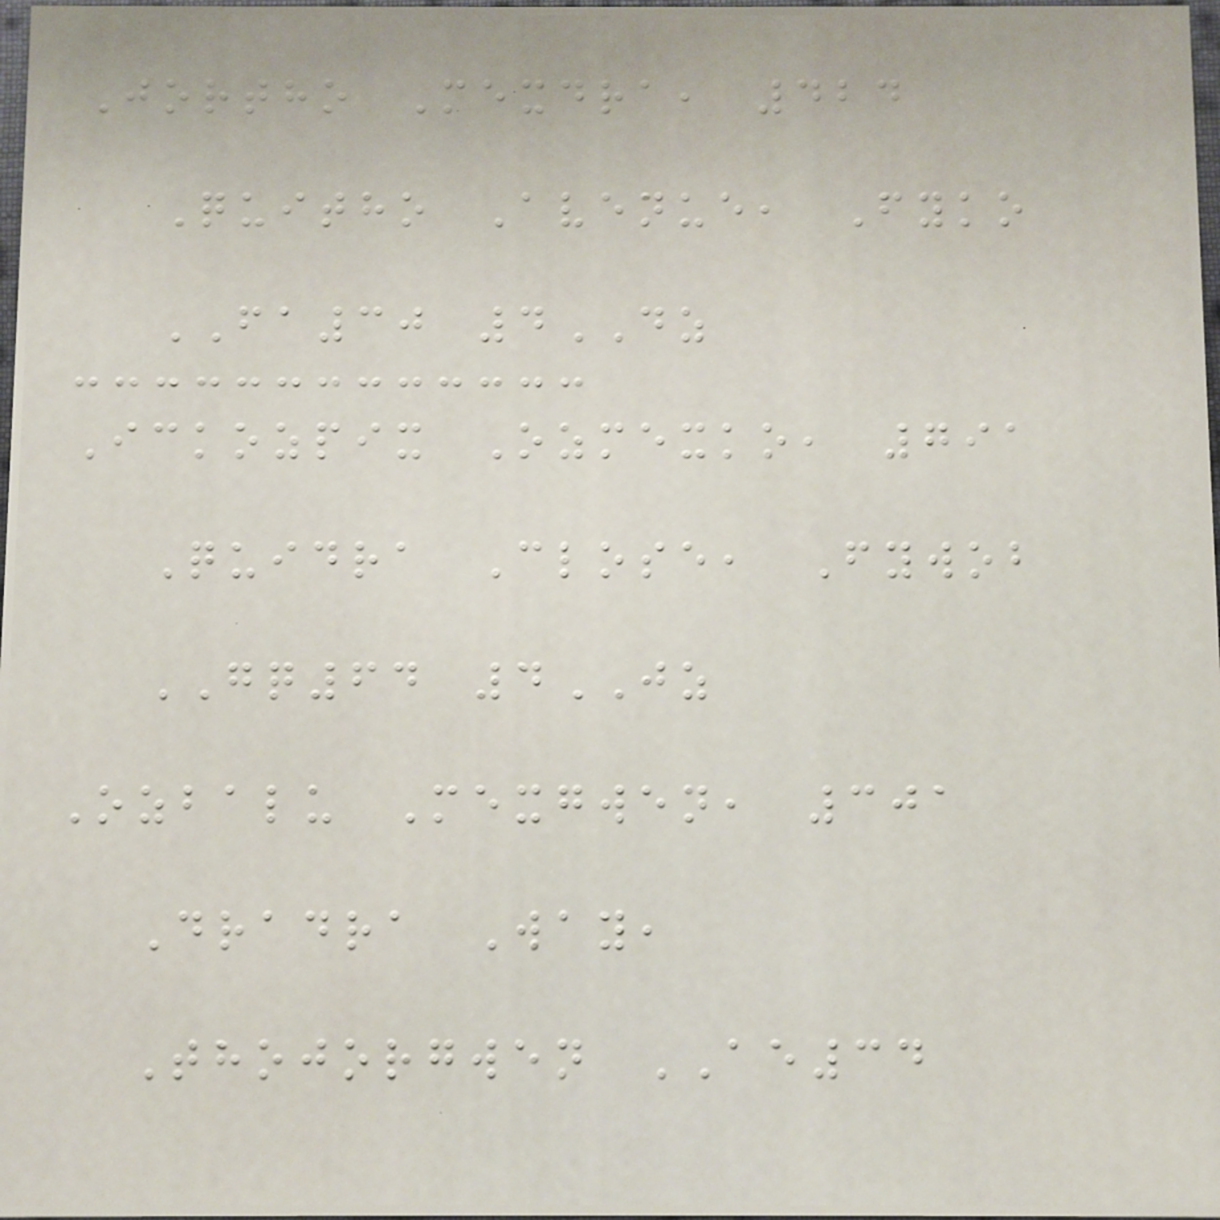Jortho Mexdra, 424
Quitho Avenue, Fyko
FA30 4DZ
Ickozpix Ozmexko, 791
Quidra Close, Fywob
GQ64 4JZ
Ozbalu Mexgwen, 301
Dradra Way,
Thojorgwen AE34
